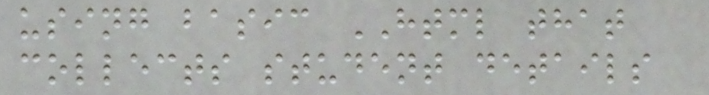using basic HTML that
collects student details
